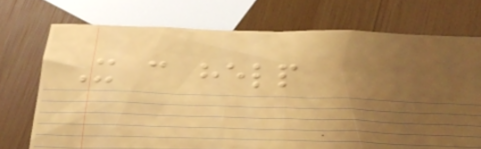It can help
